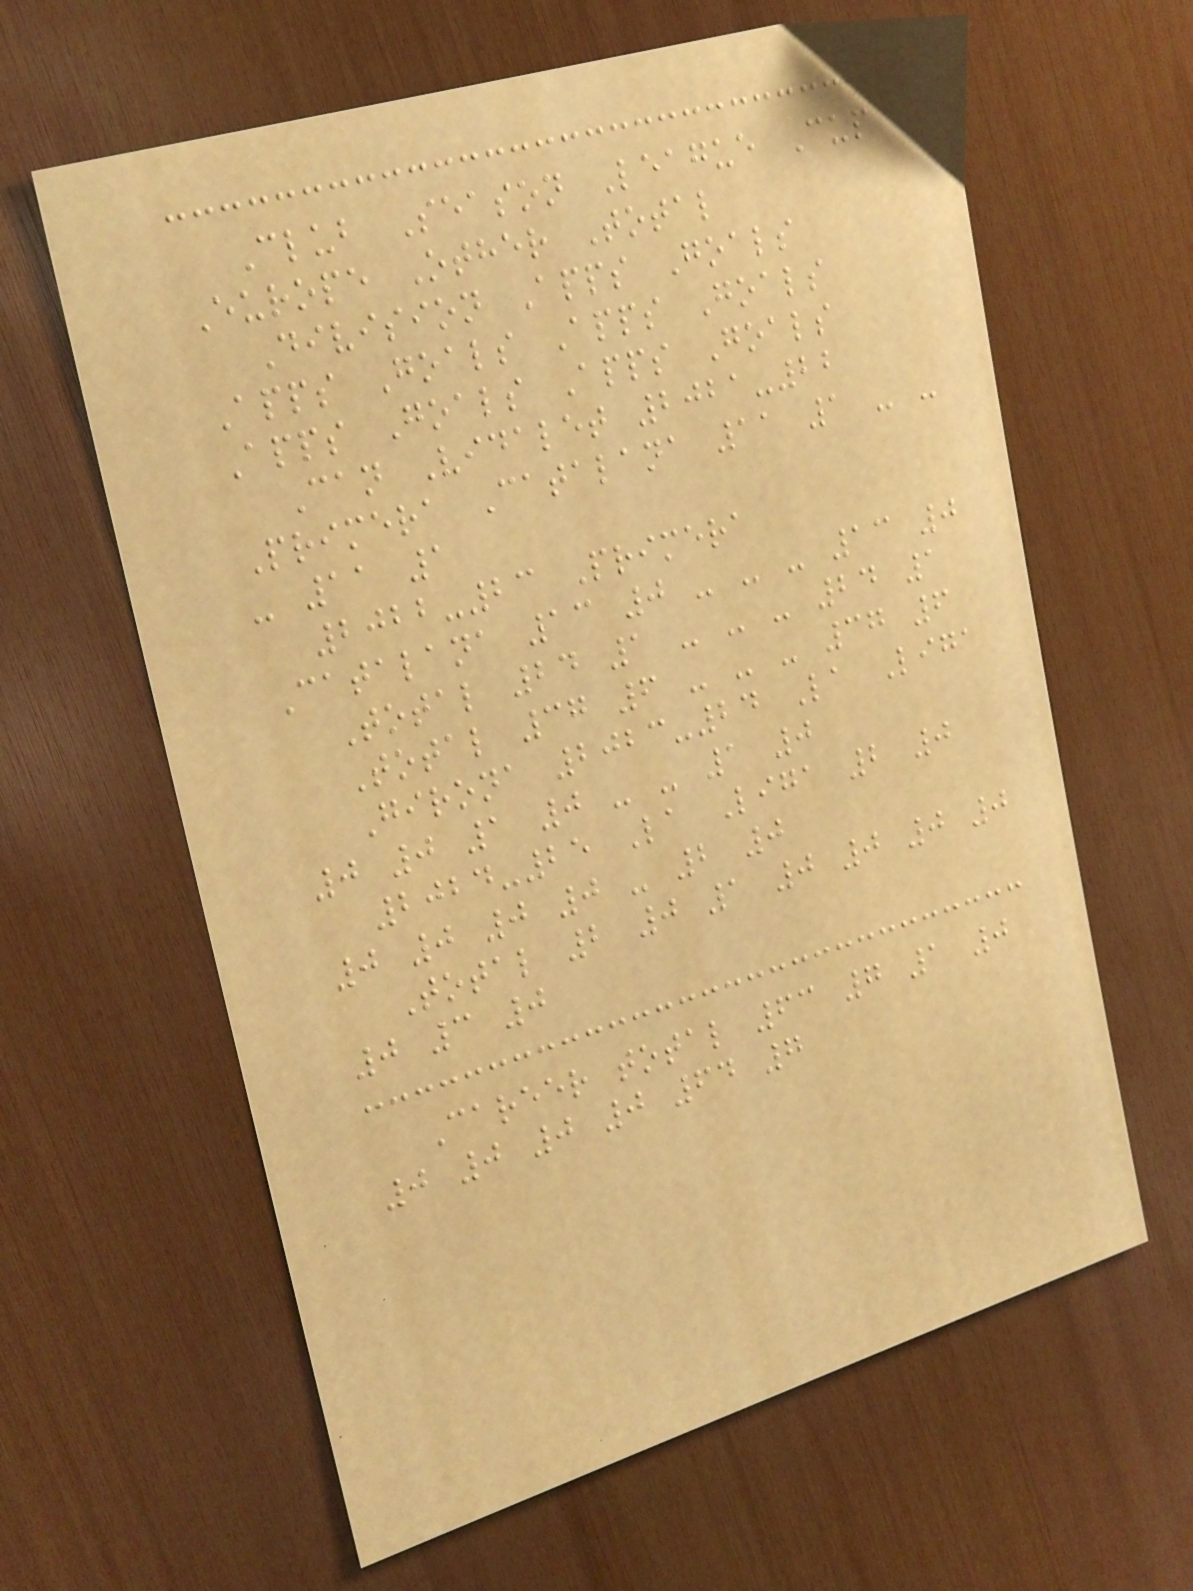Club Season League Cup
Europe Other Total
Division Apps Goals
Apps Goals Apps Goals
Apps Goals Apps Goals
Can Vidalet 2021-22
Primera Catalana 11 1 - -
- 11 1
2022-23 Primera
Catalana 13 0 - - - 13 0
Total 24 1 - - - 24 1
Total 37 6 - - - 37 6
Girona 2023-24 La Liga
0 0 1 0 - - 1 0
2024-25 La Liga 2 0
0 0 0 0 - 2 0
Total 2 0 1 0 0 0 0
0 3 0
Career total 63 7 1 0
0 0 0 0 64 7
